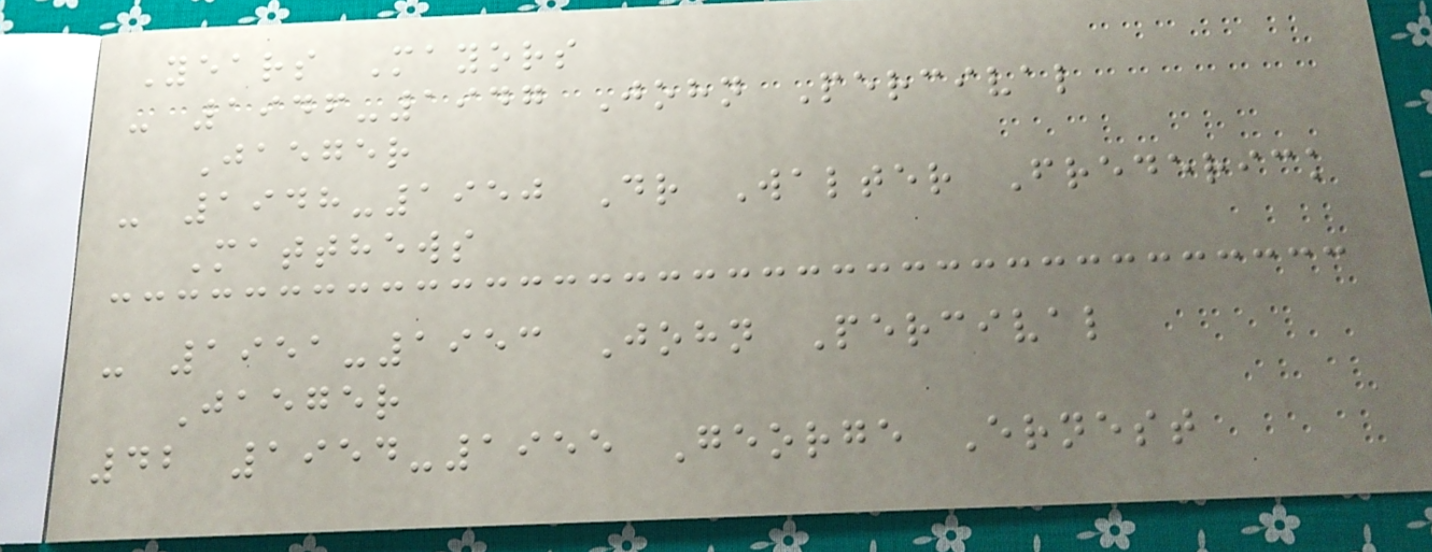Years Mayors
- 1946-1947 John Percival
Jaeger
- 1948-1950 Dr Walter Frederick
Matthews
- 1951-1953 John Percival
Jaeger
42 1954-1955 George Ernest
